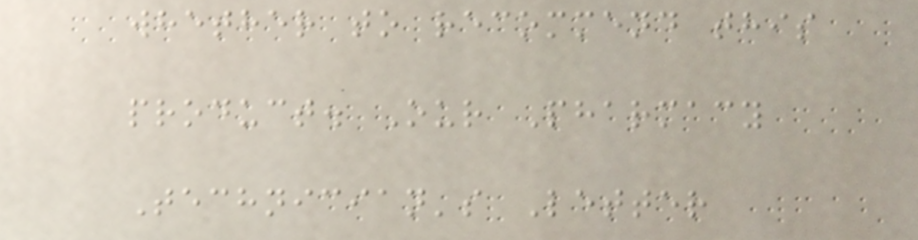whether to recommend this
product. Our Pharmacy
Technician's Letter
